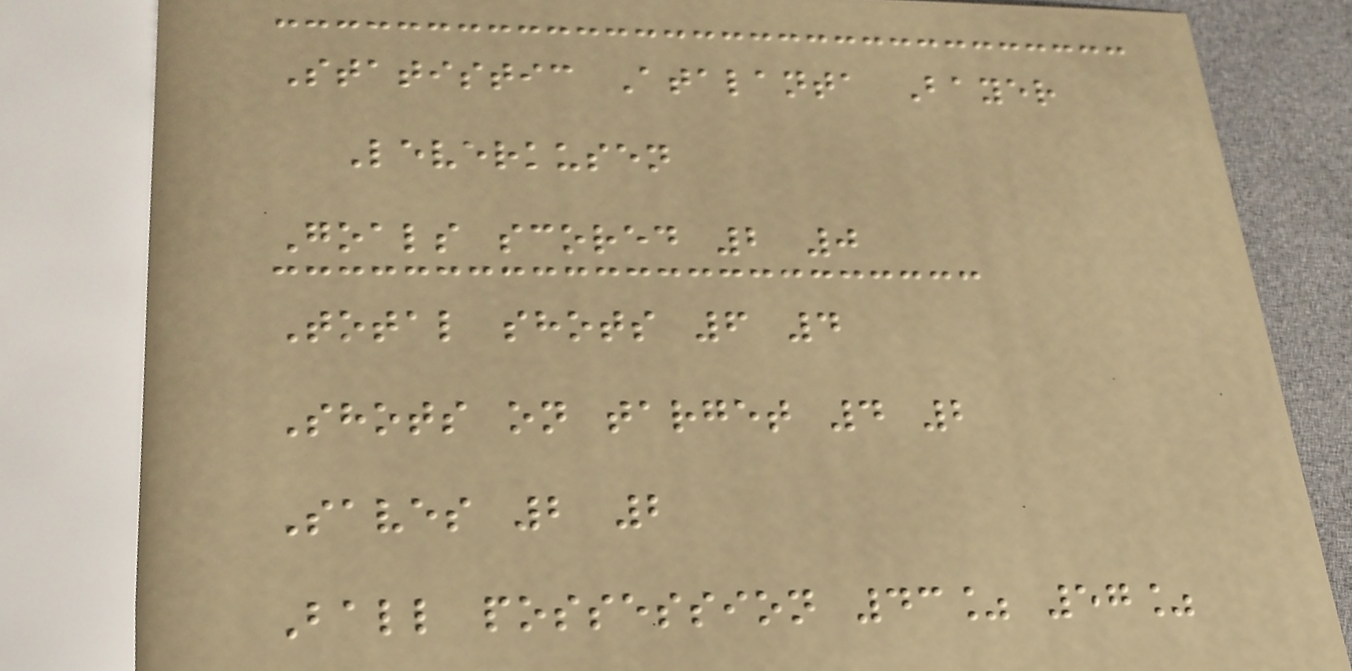Statistic Atalanta Bayer
Leverkusen
Goals scored 2 0
Total shots 6 4
Shots on target 4 2
Saves 2 2
Ball possession 43% 57%
